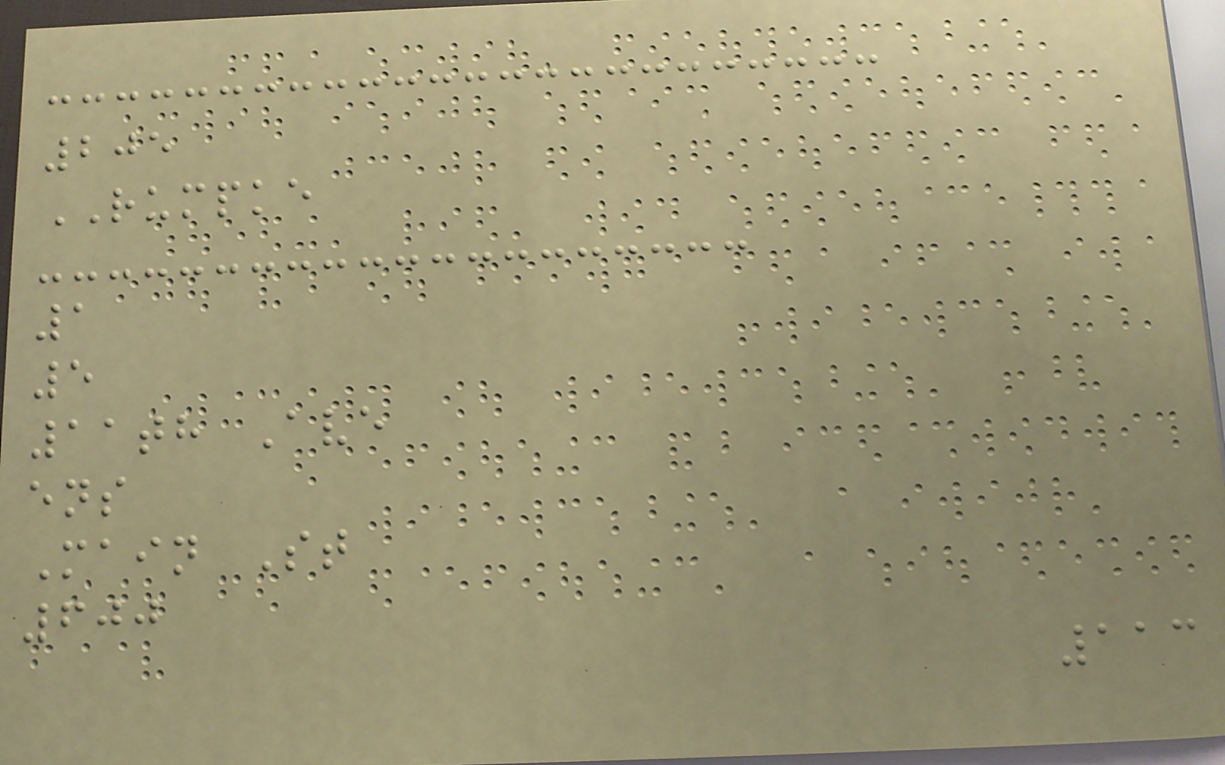205
RUMPKE
1
5
11th Ave
ens
Main St
600
113
